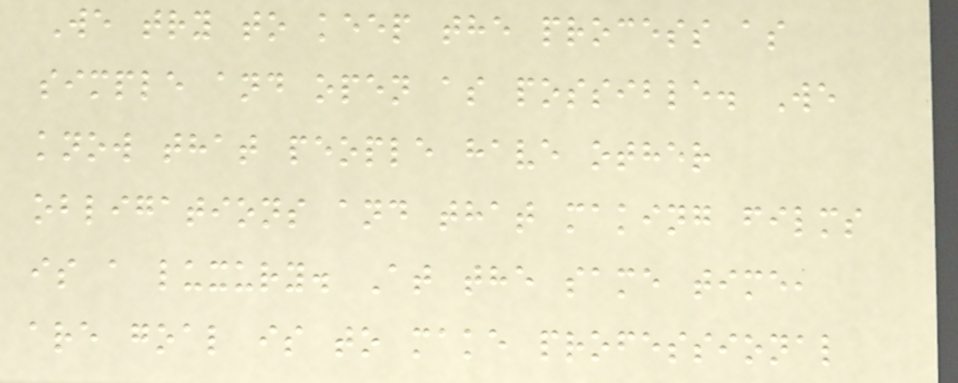We try to keep the process as
simple and open as possible. We
know that people have other
obligations and that making films
is a luxury. At the same time,
are goal is to make professional
